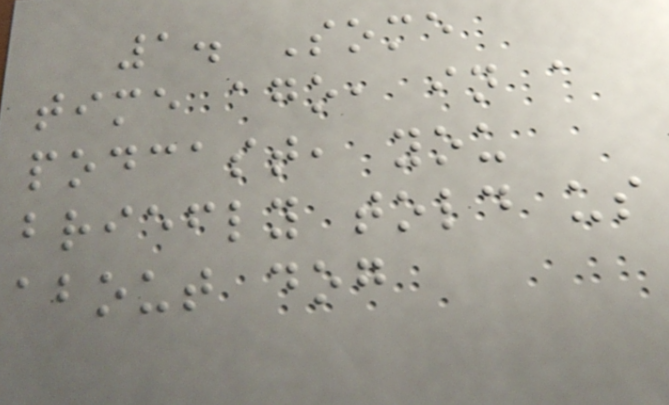1. Some
time ago, in a
podcast, you
briefly told us
about dog
